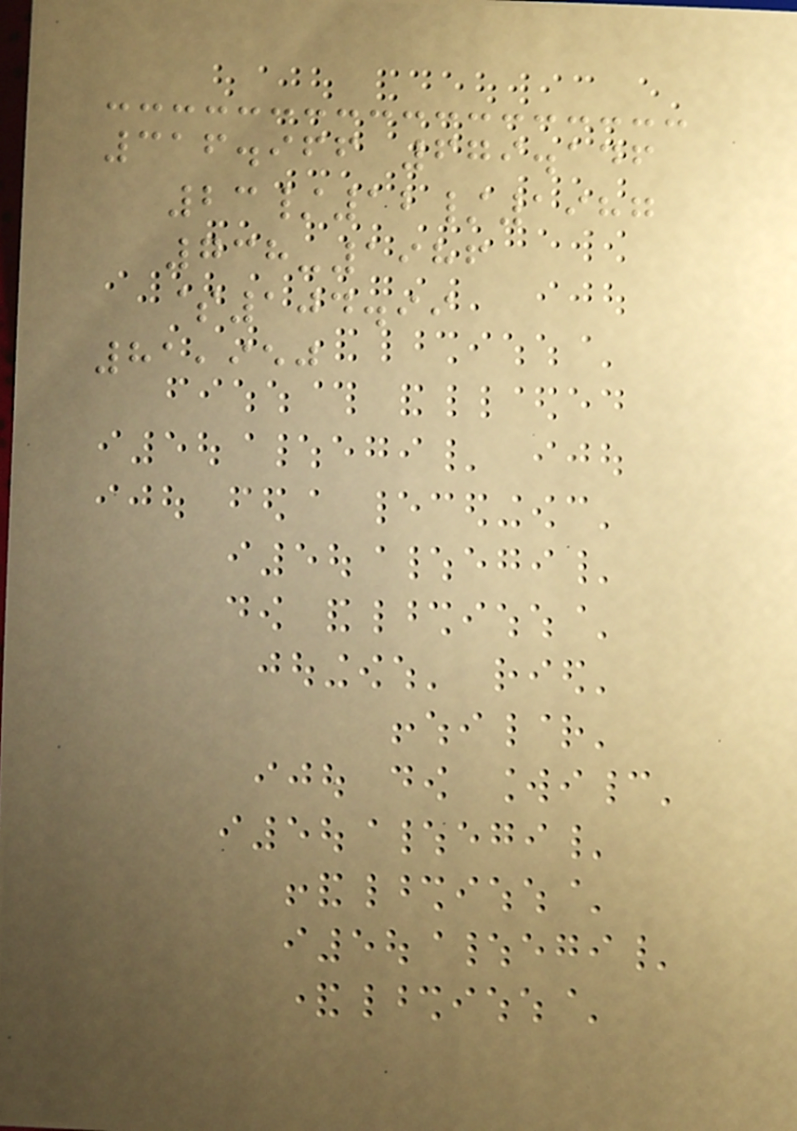316.966 679.146
23/12/1987
738-1986
$104.99
81,950
